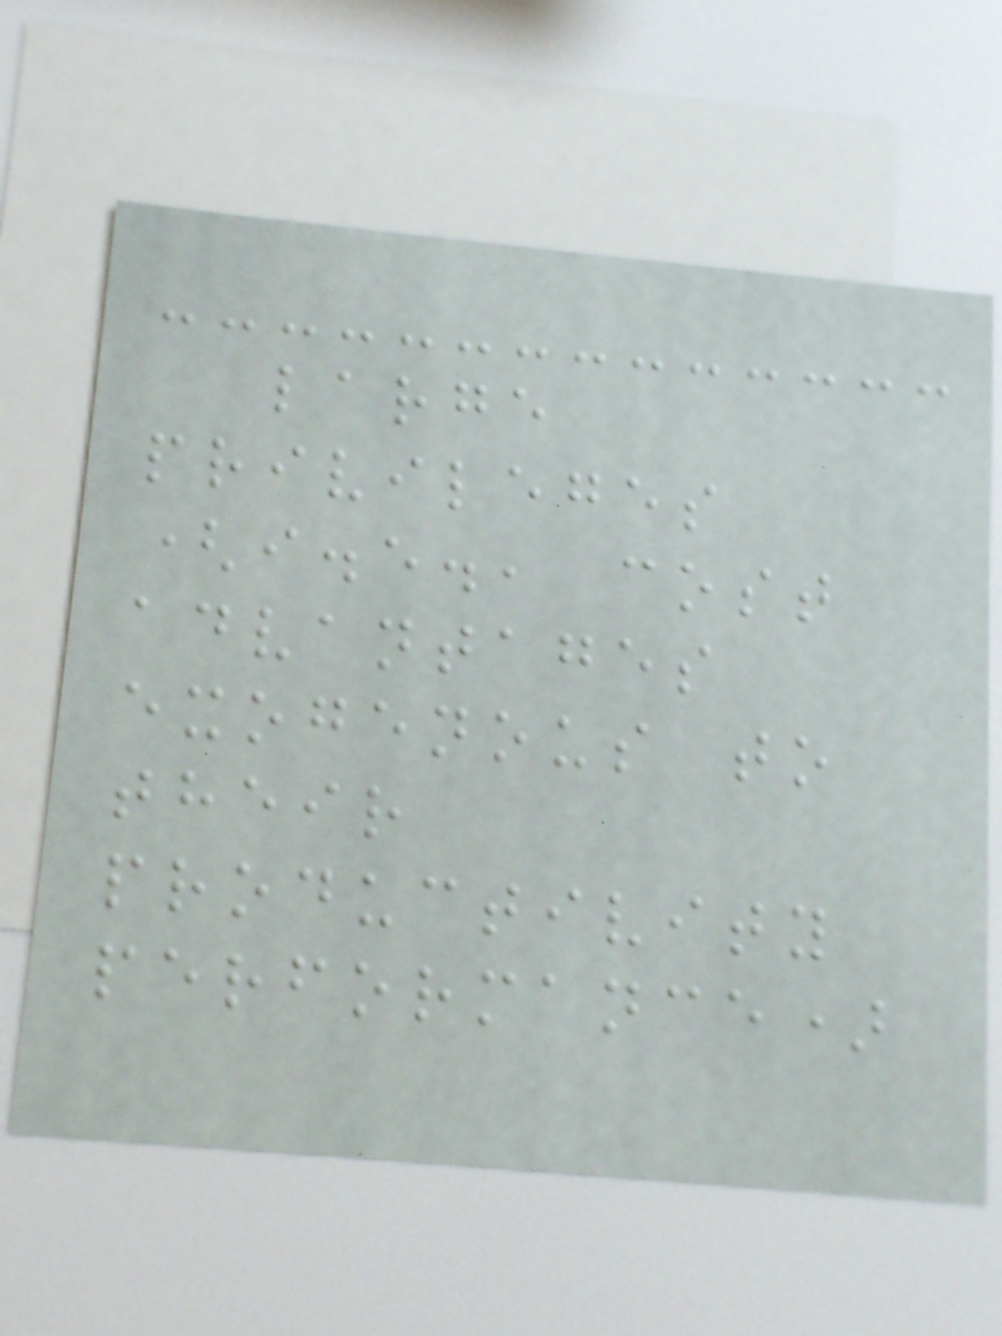large
privileges
(i.e., cost
advantages
exogenous to
their
productivity
performance)
